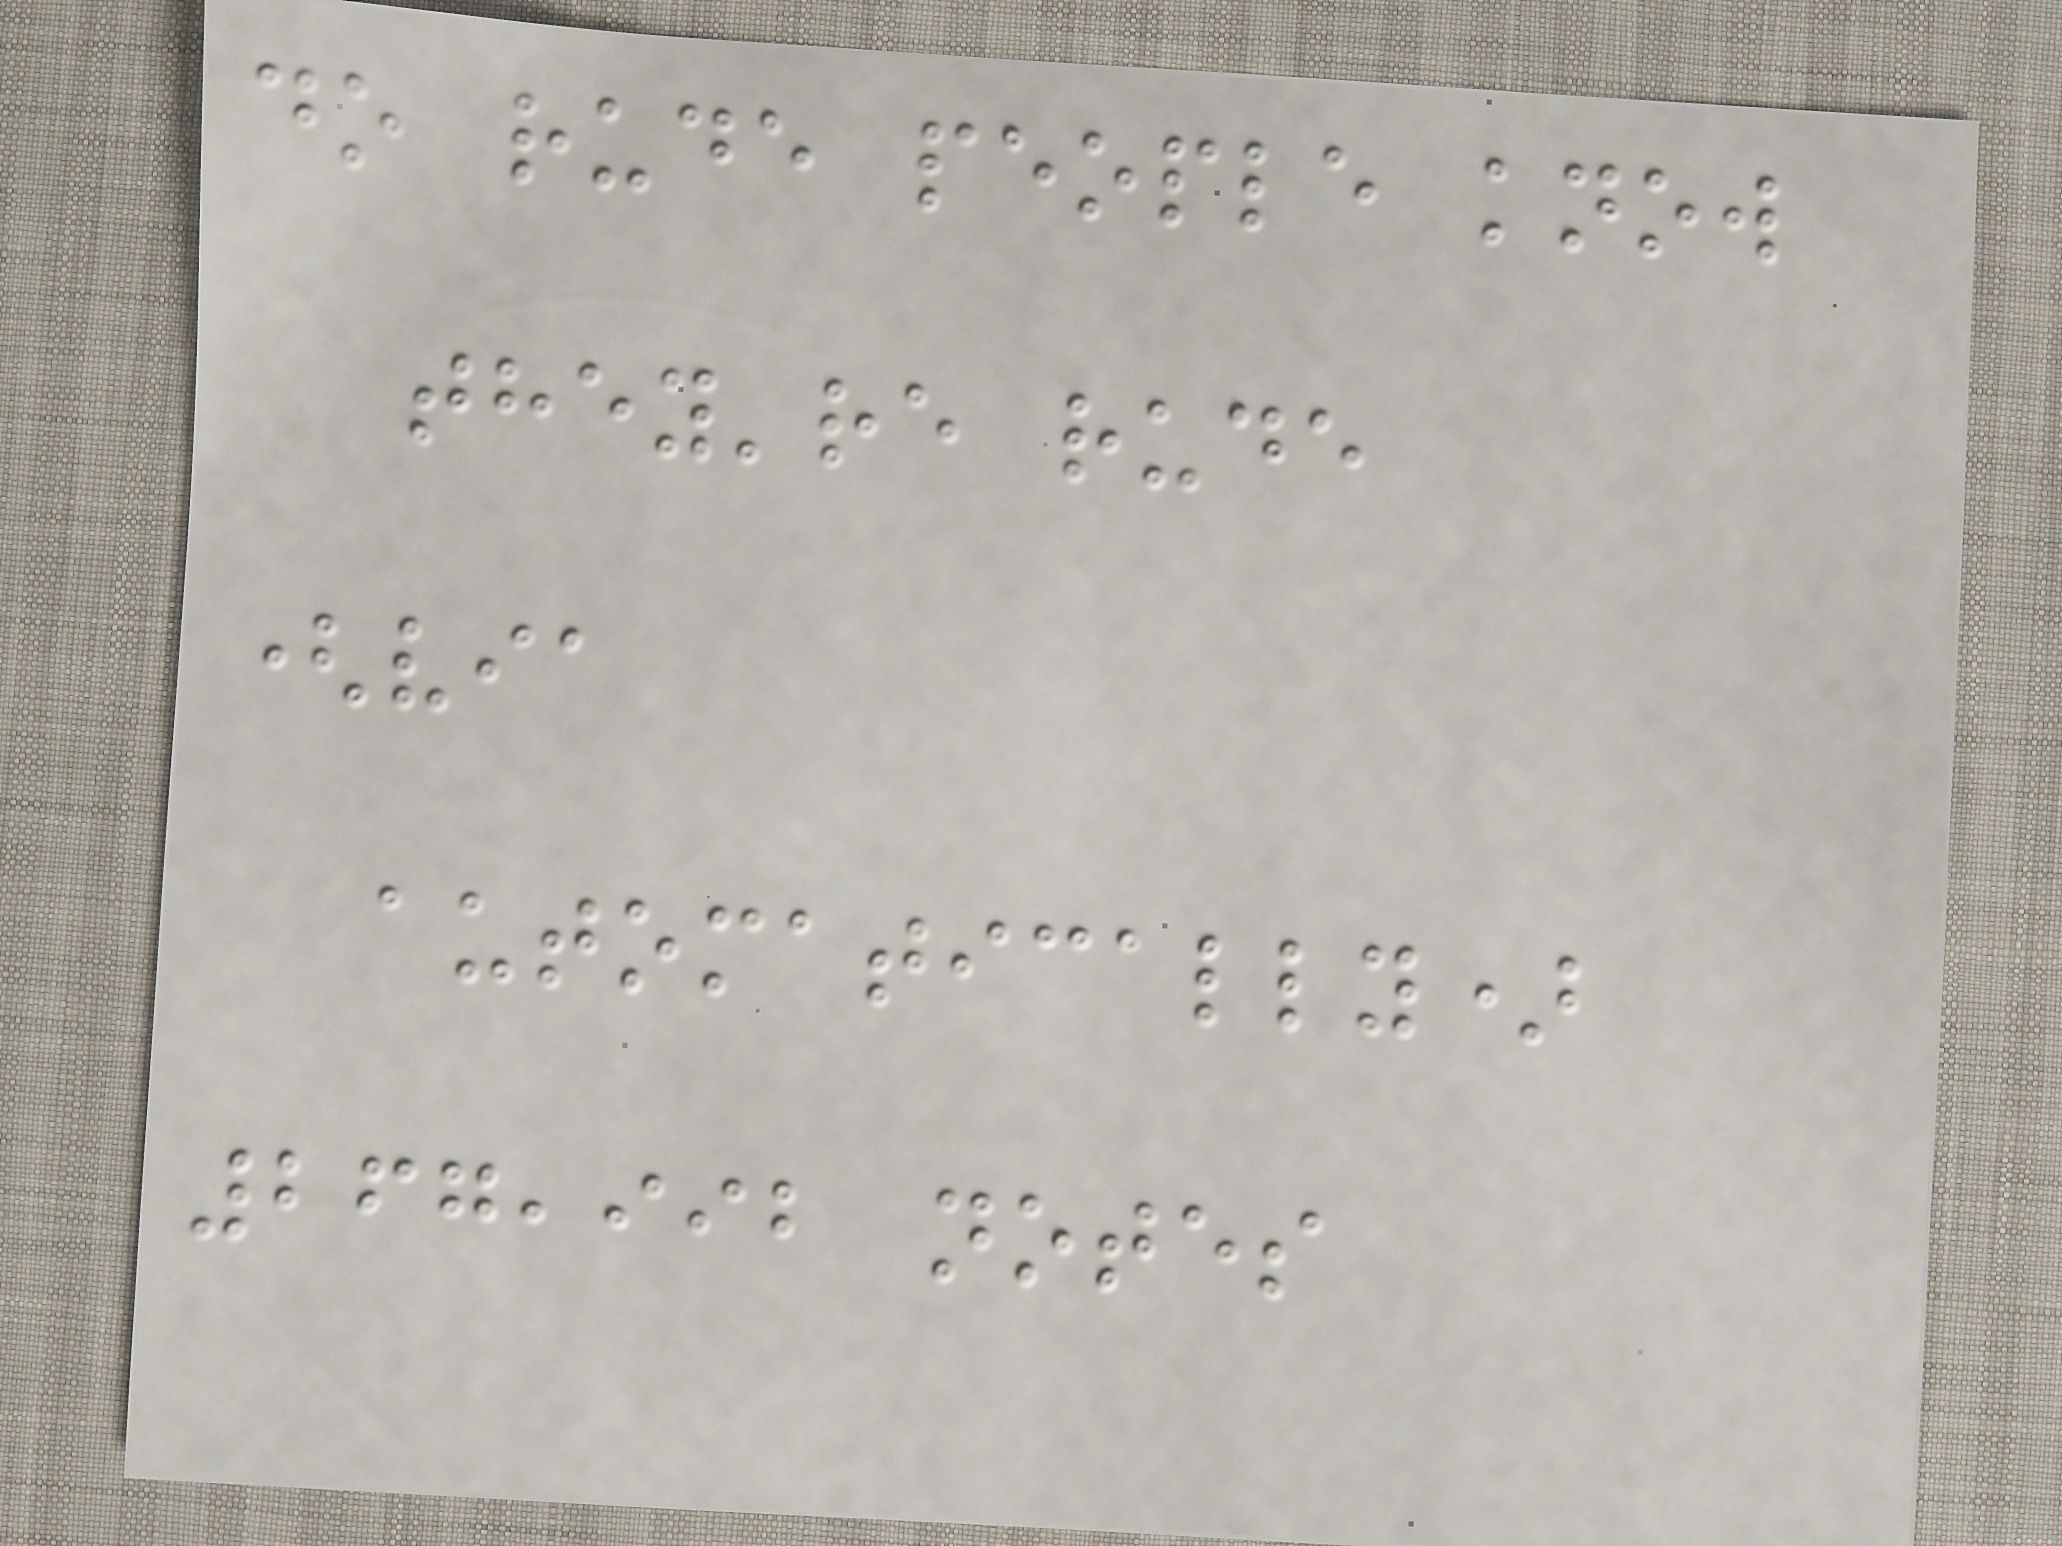do rude people know
they're rude
(via
automatically)
267,992 notes
